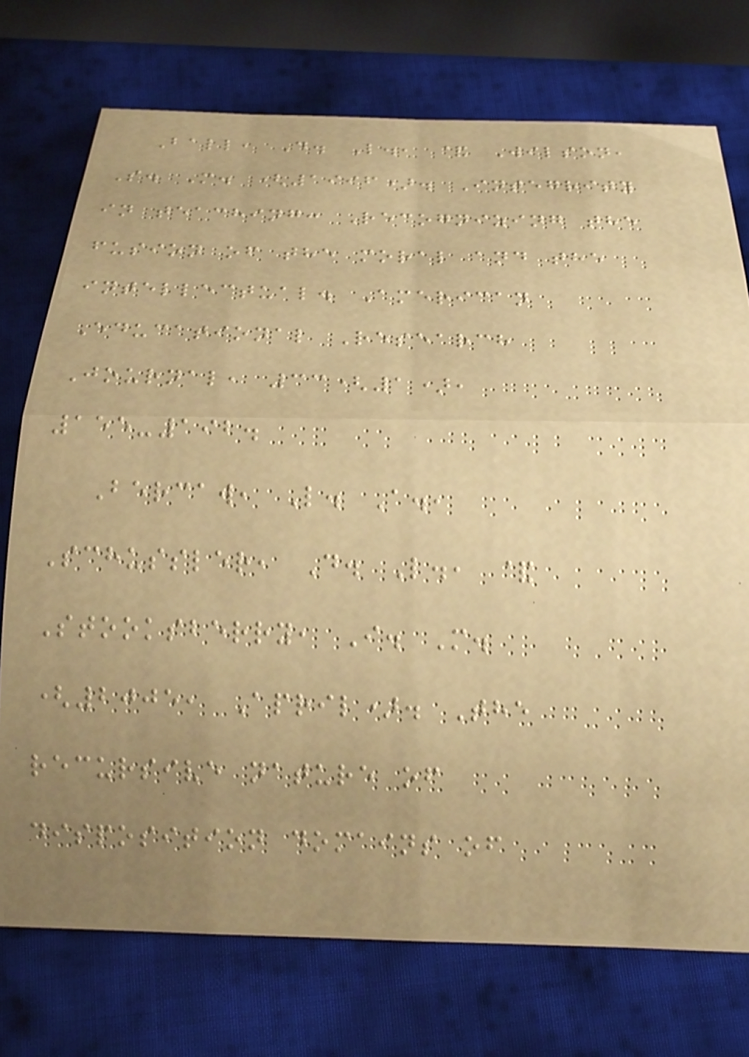Ball, D. L., & Wilson,
S. M. (1996). Integrity
in teaching: Recognizing the
fusion of the moral and the
intellectual. American
Educational Research
Journal, 33(1),
155-192.
Bercaw, L. A.,
Schussler, D. L., &
Stooksberry, I. M.
(2005, April). The
recursive nature of
disposition domains of
